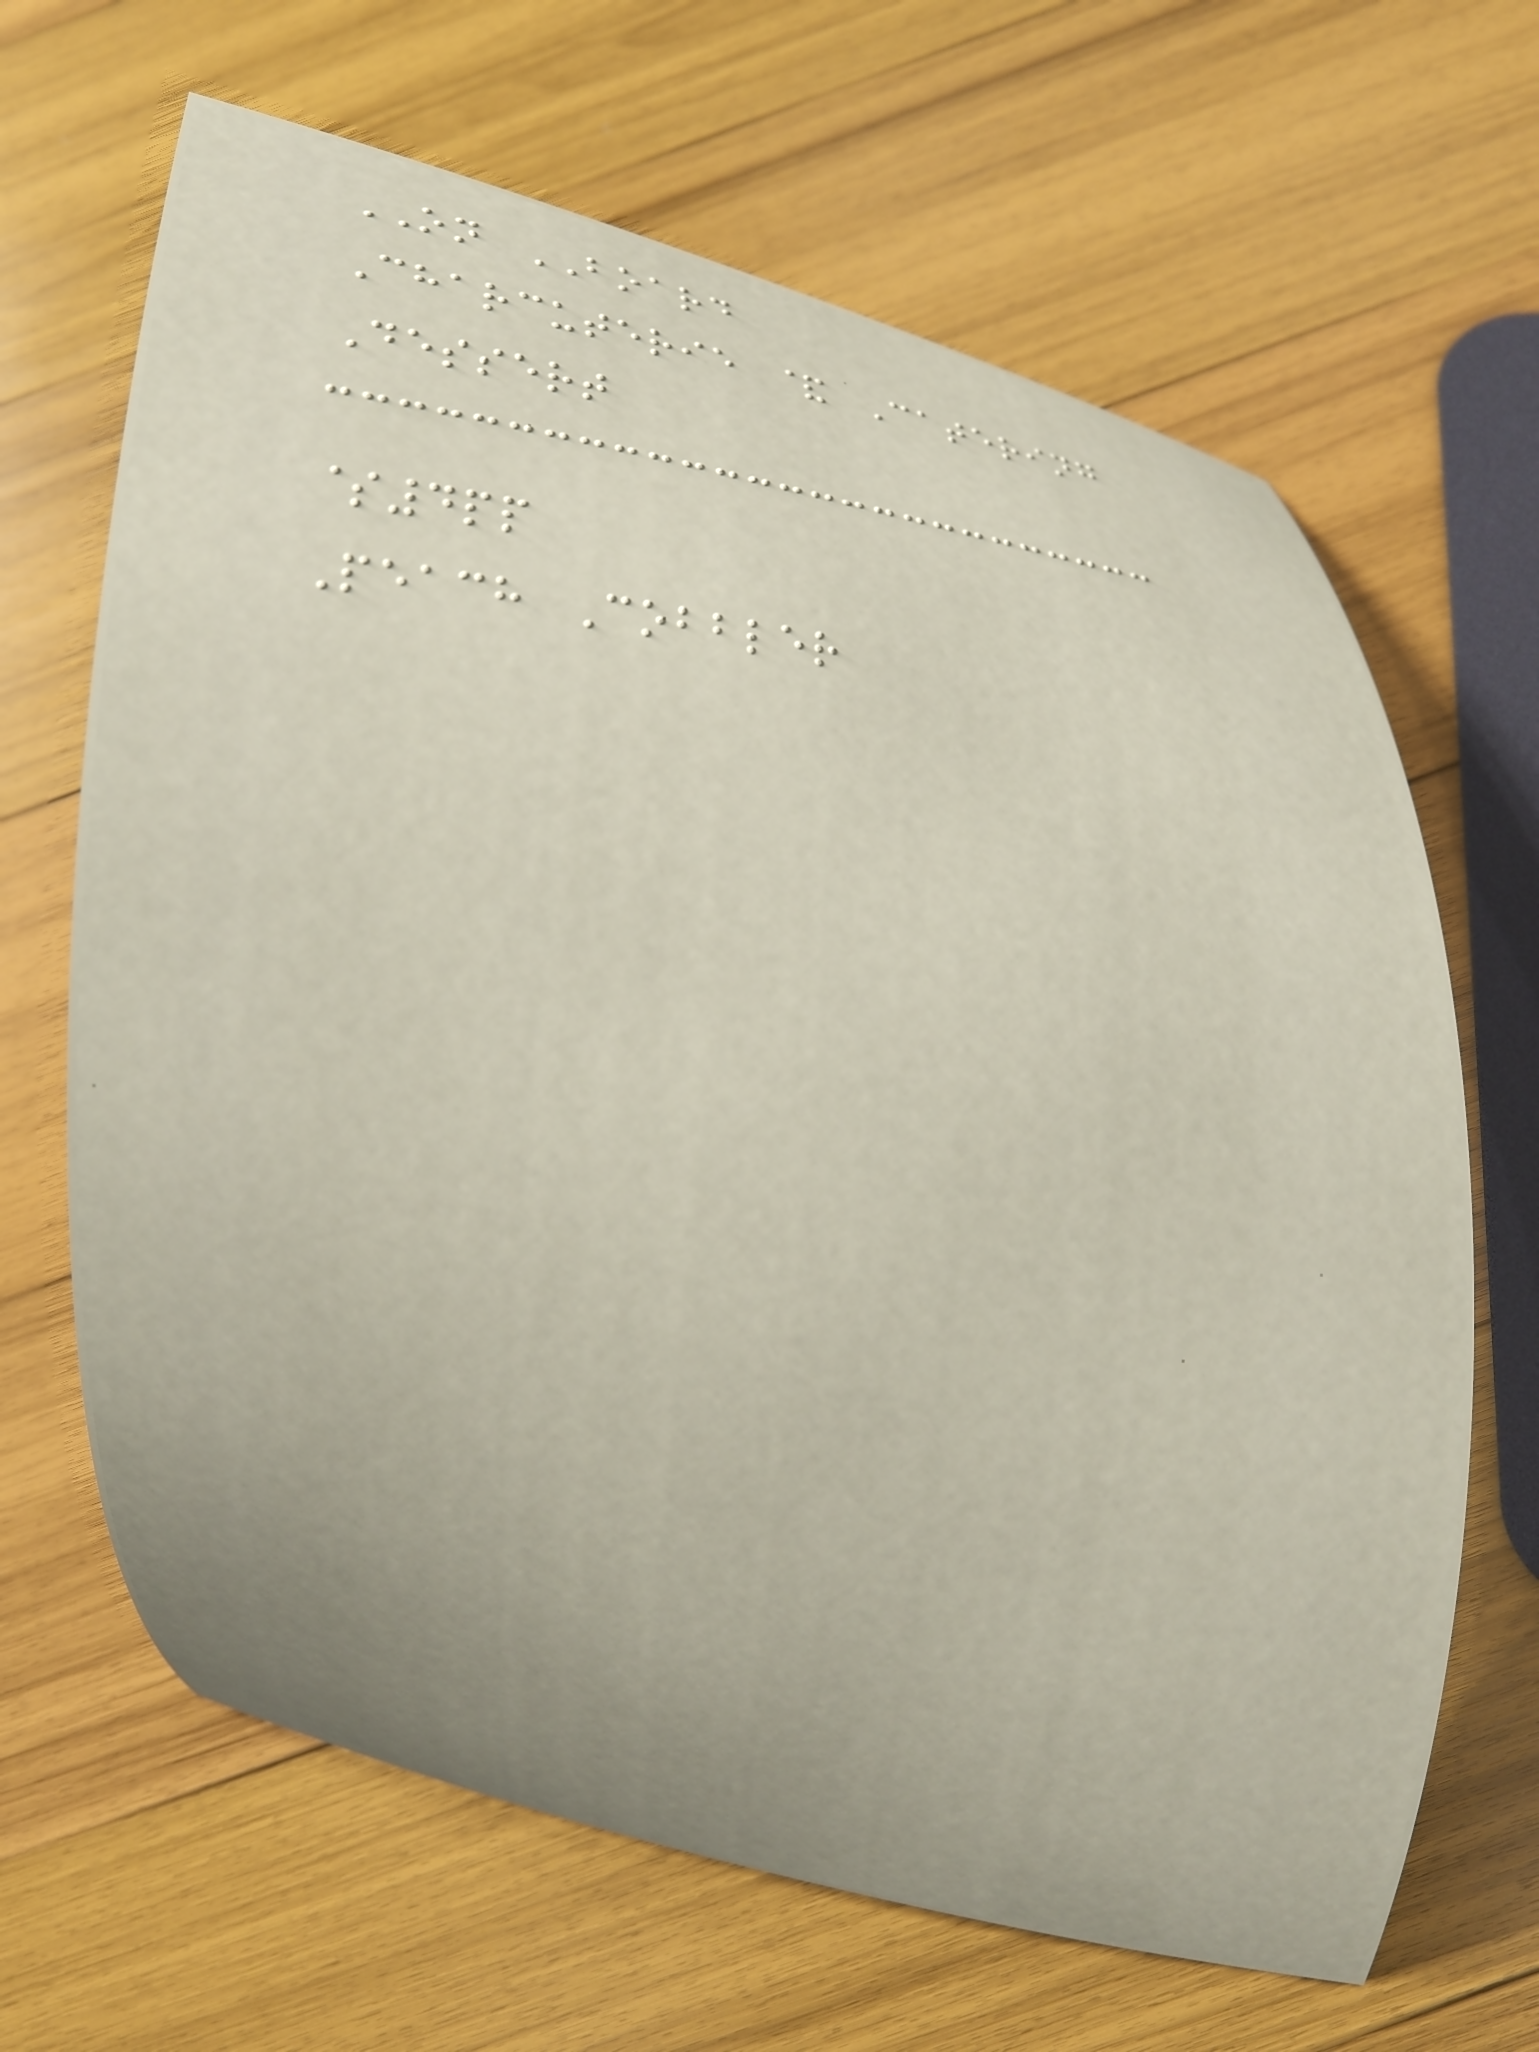ON BOARD
Charcuterie & Catering
Dessert
$4pp
Peach Cobbler
